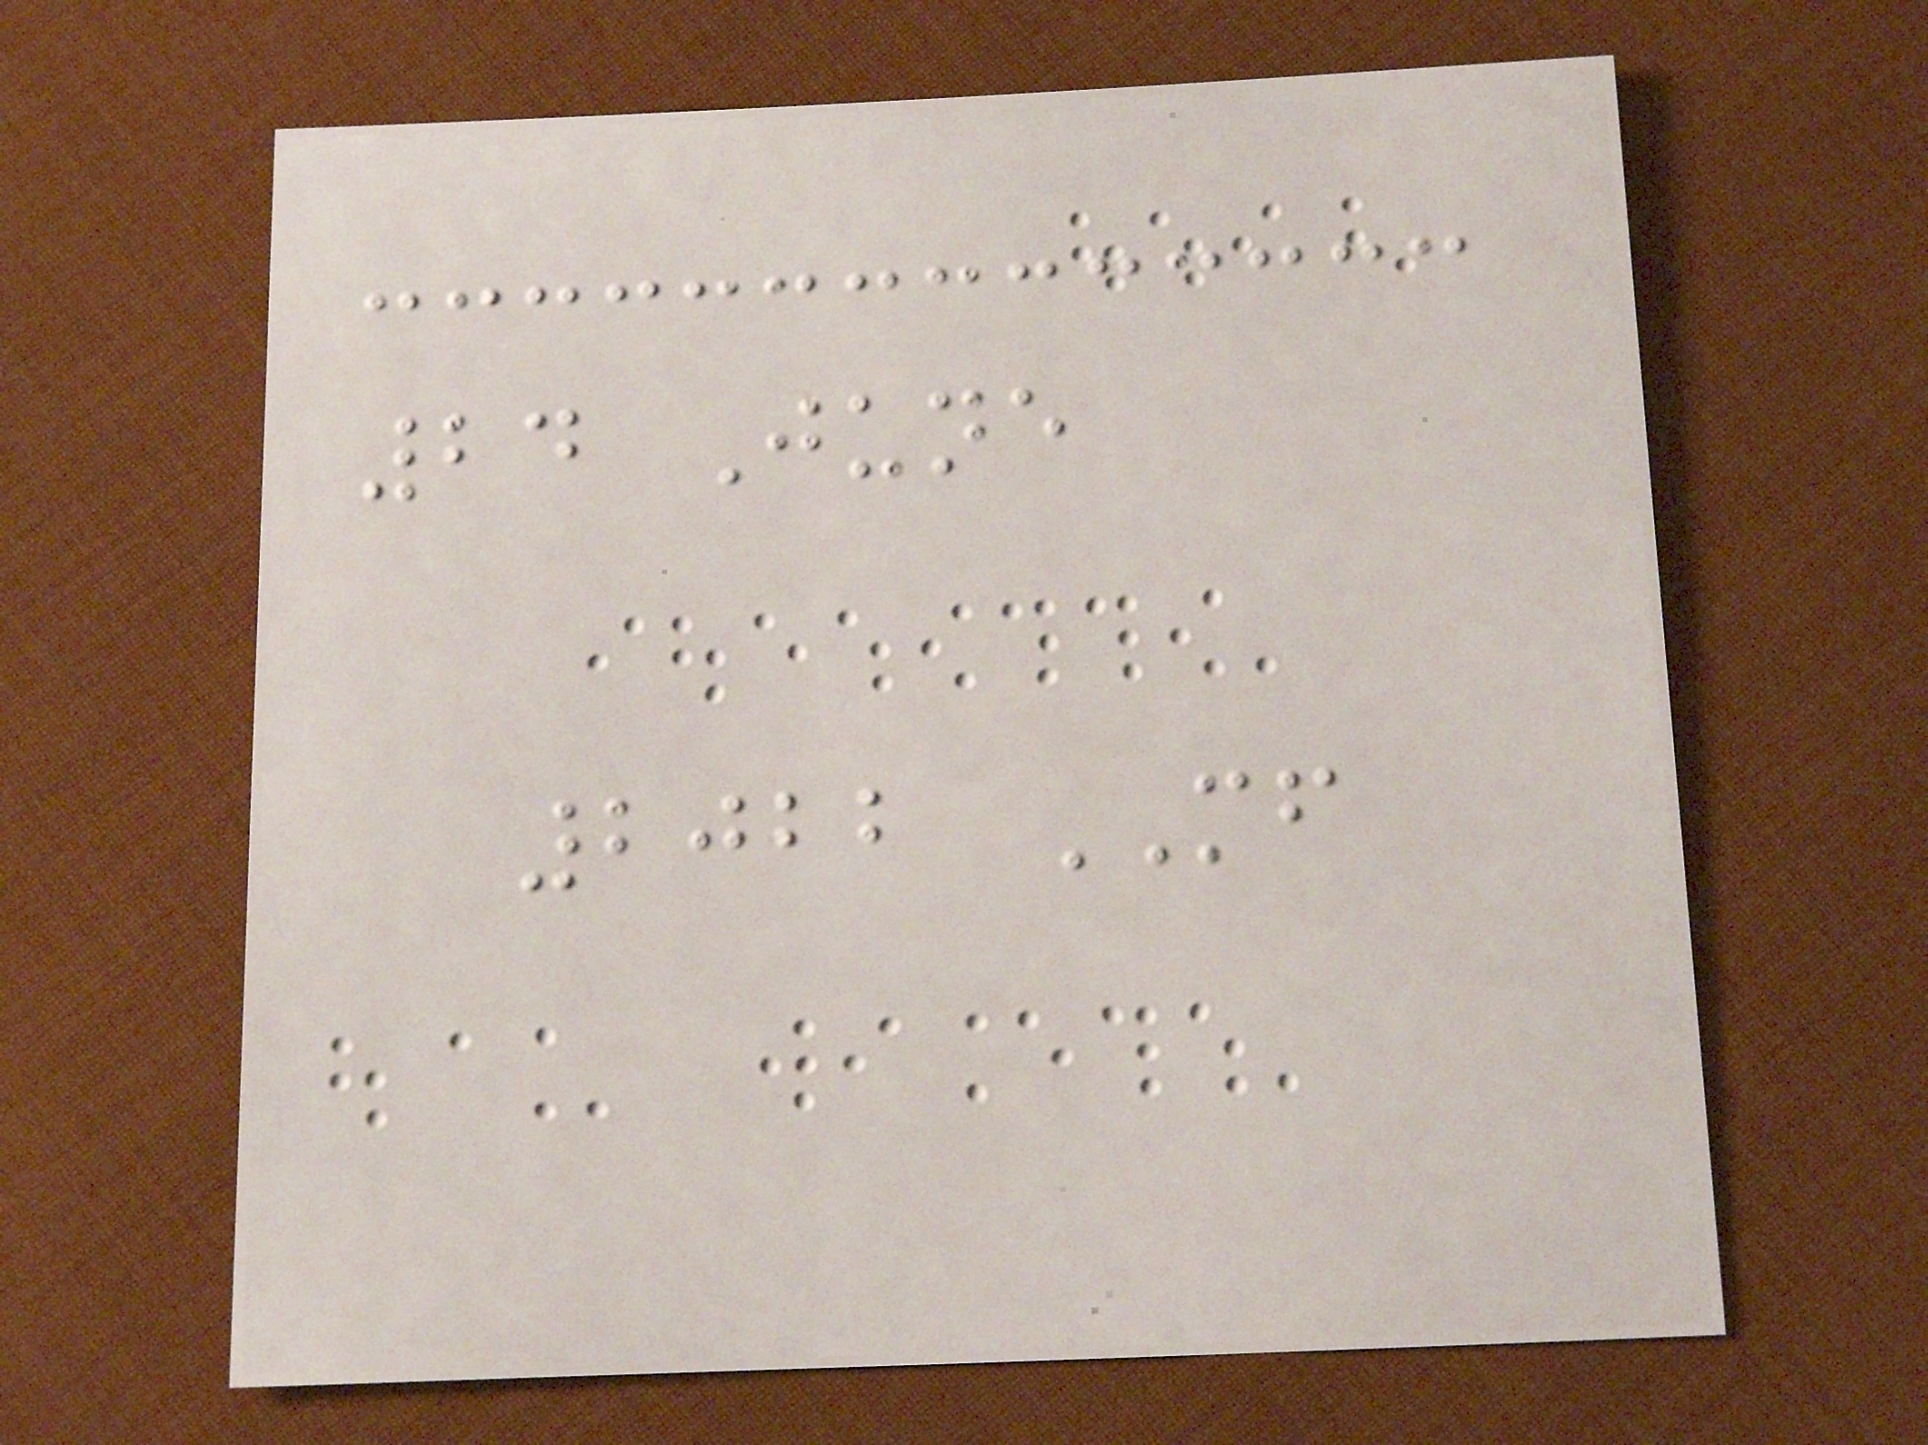24 June
2022 MF
